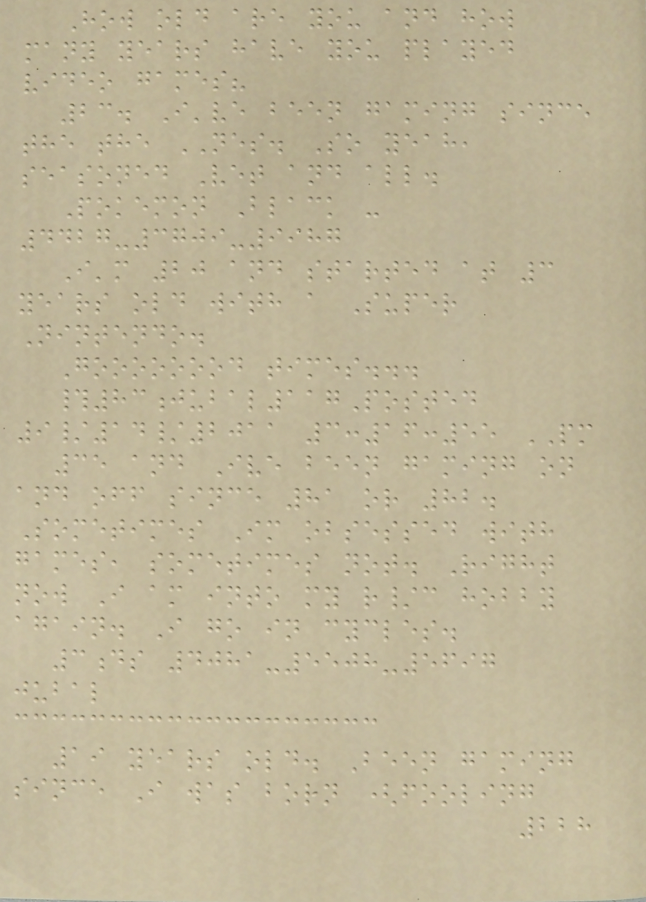How old are you and how
many years have you played
video games?
23. I've been gaming since
the the NES. So yeah,
seasoned Vet and all.
Pokemon Black -
4427-3709-9987
I'm 20 and started at 3
years old with a Super
Nintendo.
Goooooood times...
#83jubal117Posted
9/14/2011 3:16:55 PM
35 and Ive been gaming on
and off since 81 or 82.
Sometimes Im obsessed with
games, sometimes not. Right
now I am into my r/c hobby
again. I go in cycles.
3ds 4081-5508-5697
jubal
19 years old. Been gaming
since I was born (fooling
228
